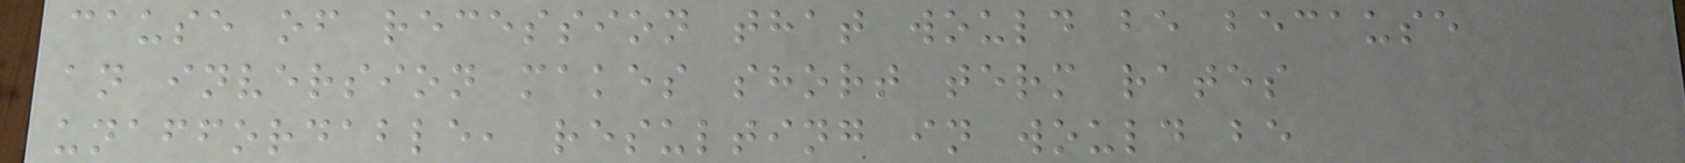cause of recession that would be because
an inversion makes short term rates
unaffordable, resulting in would be
